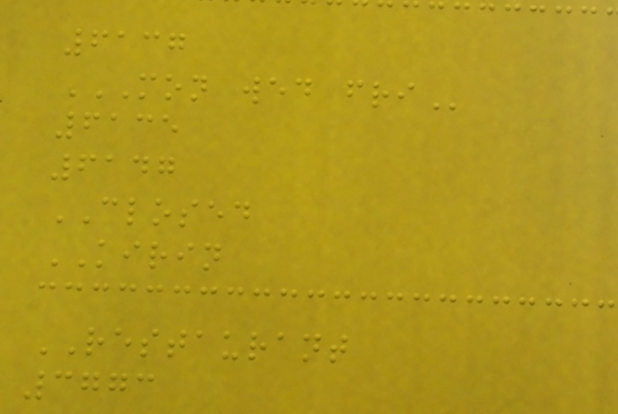6137
MON WED FRI
6135
6147
CLOSED
KIRIN
RESTAURANT
3773
